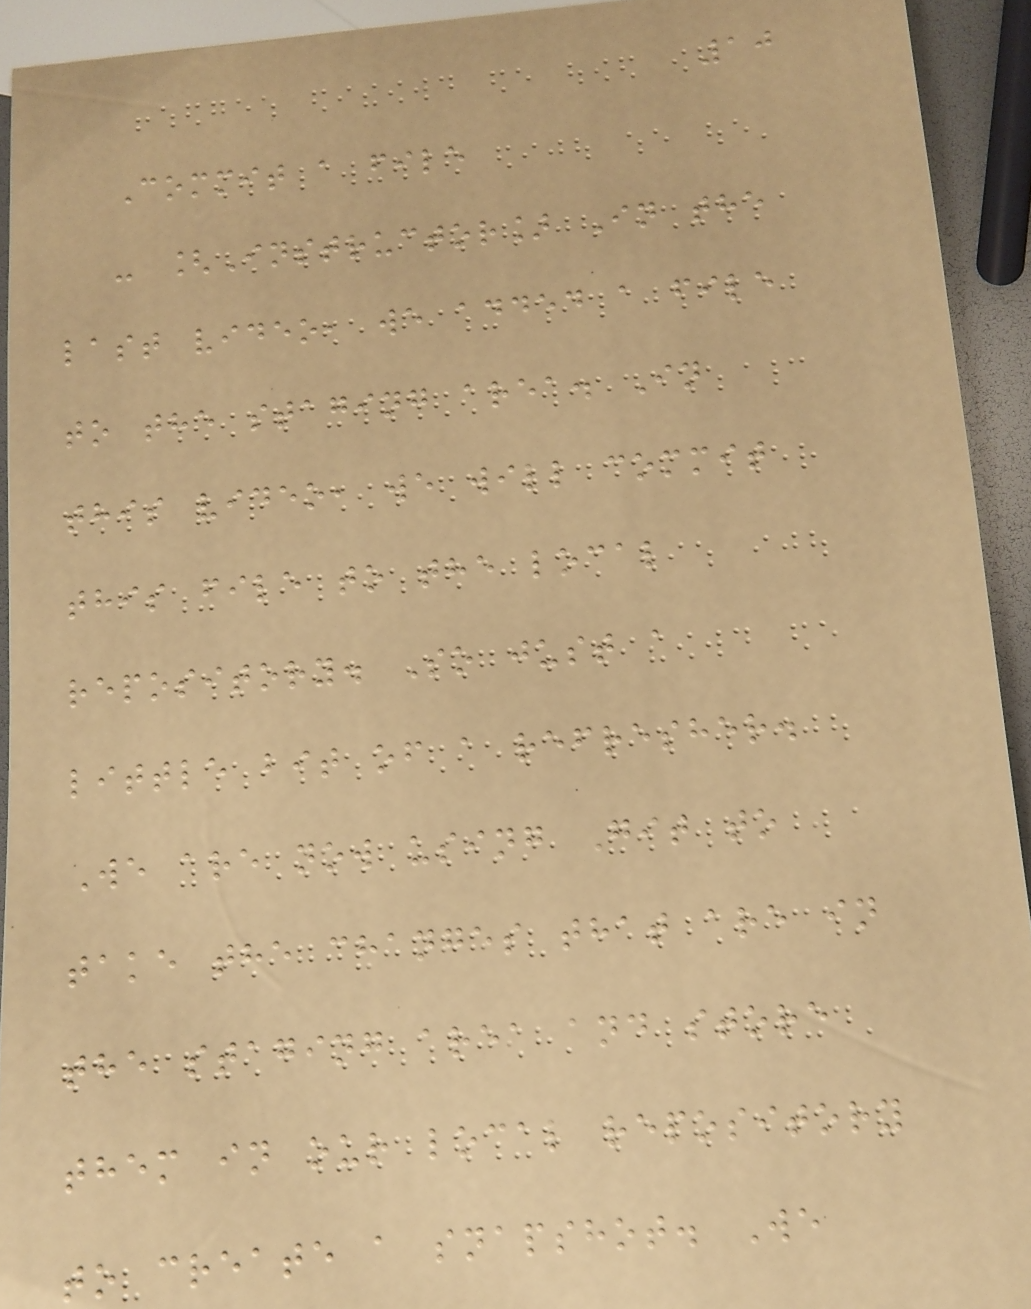10
Commit a file
- [Instructor] In the
last video, we added a file
to the staging area. In
this video, we will commit
this file to the local
repository. So just a
little bit of a refresher.
We are now using Git to
take the changes that are in
the staging area and store
them in our local repository
to create a snapshot. We
